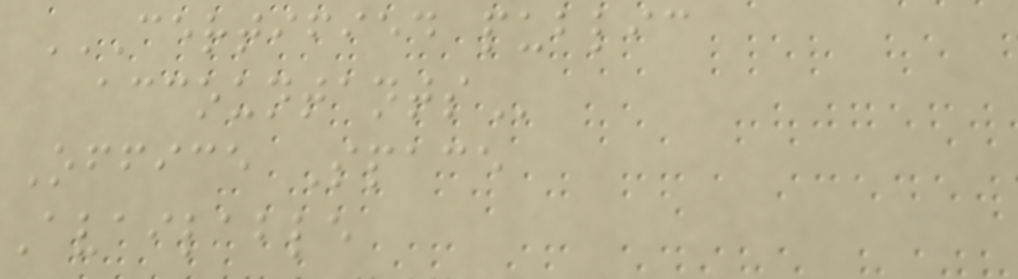CERTIFIED PUBLIC
ACCOUNTANTS
Office Space
Available
